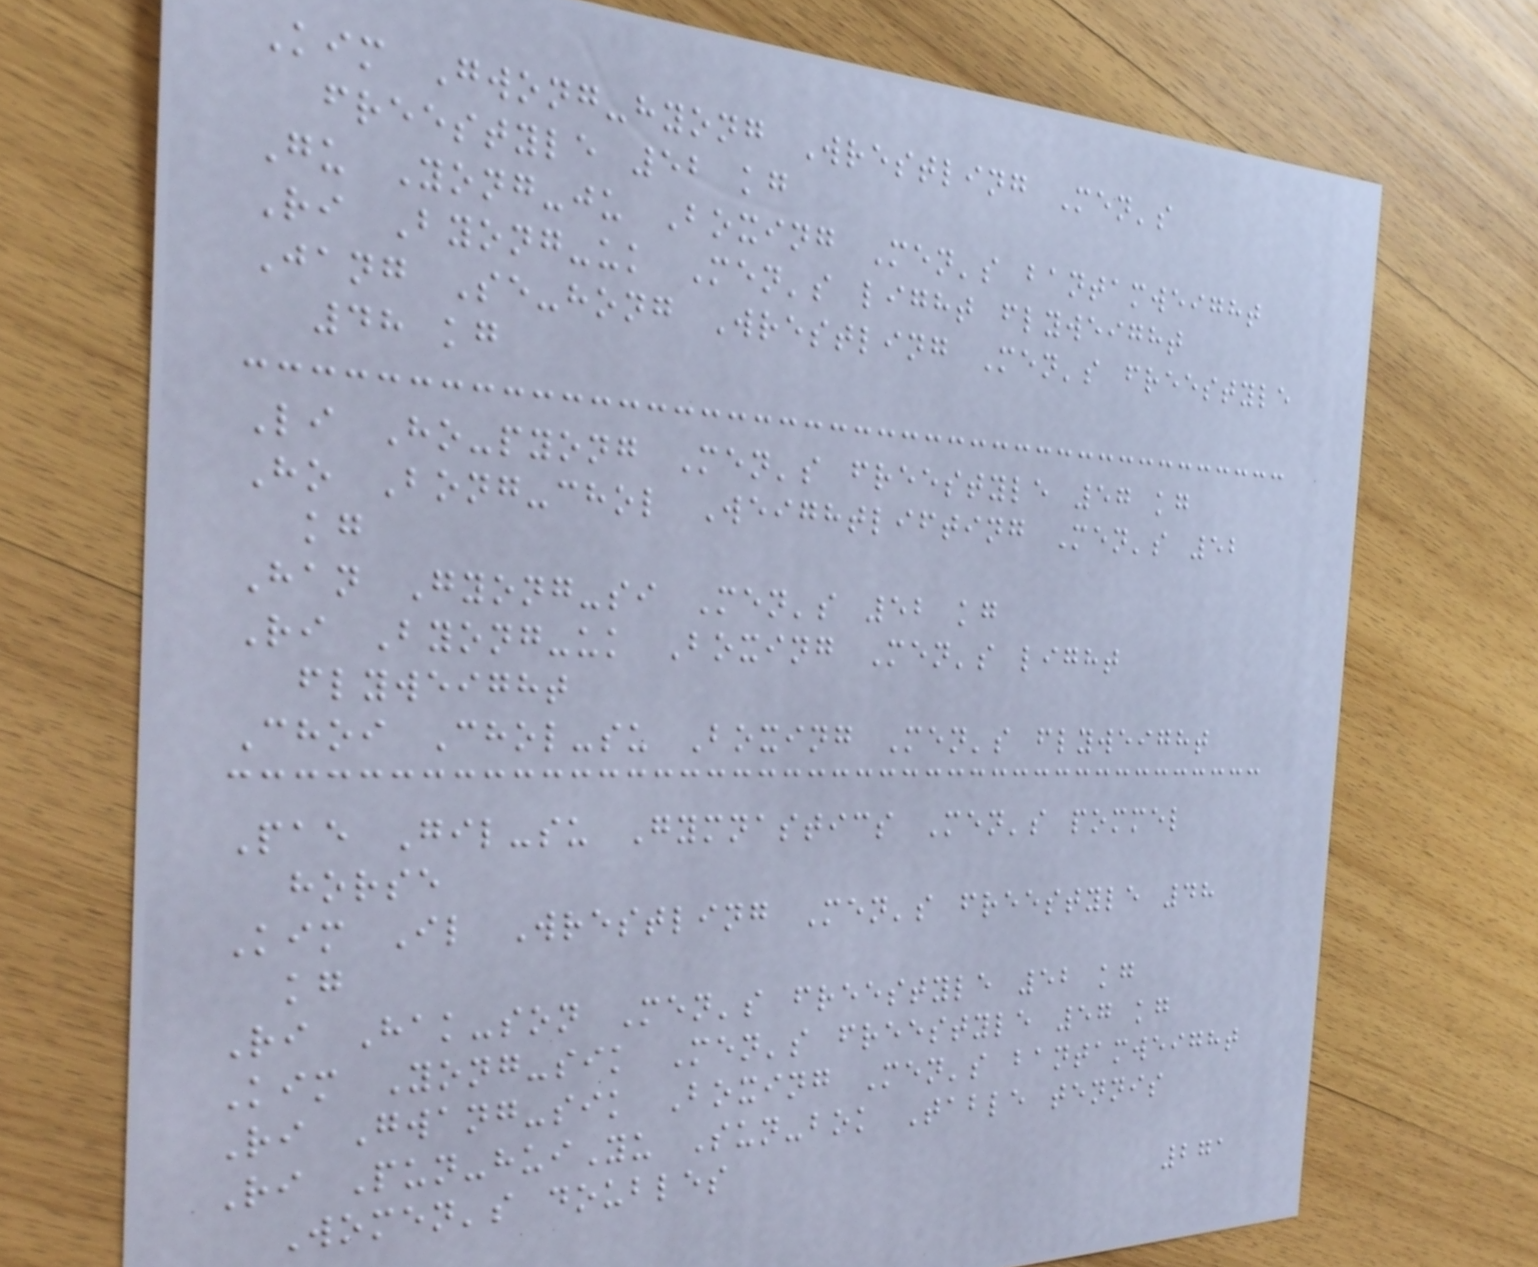Kim Gwong-hyong Wrestling Men's
freestyle 52 kg
Gu Yong-ju Boxing Men's bantamweight
Ri Byong-uk Men's light flyweight
Jang Se-hong Wrestling Men's freestyle
48 kg
Li Ho-pyong Men's freestyle 57 kg
Ho Bong-chol Weightlifting Men's 52
kg
Han Gyong-si Men's 52 kg
Ri Byong-uk Boxing Men's light
flyweight
Choi Chol-su Boxing Men's flyweight
Pae Gil-su Gymnastics Men's pommel
horse
Kim Il Wrestling Men's freestyle 48
kg
Ri Hak-son Men's freestyle 52 kg
Kim Yong-sik Men's freestyle 57 kg
Ri Gwang-sik Boxing Men's bantamweight
Ri Pun-huiYu Sun-bok Table tennis
Women's doubles
271
